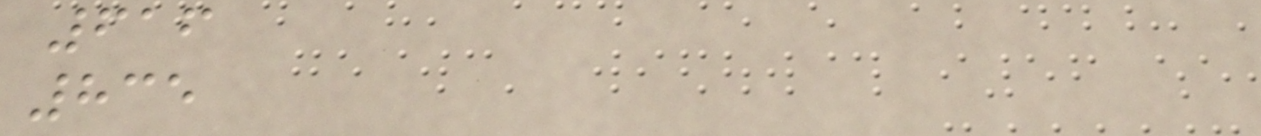616
835
